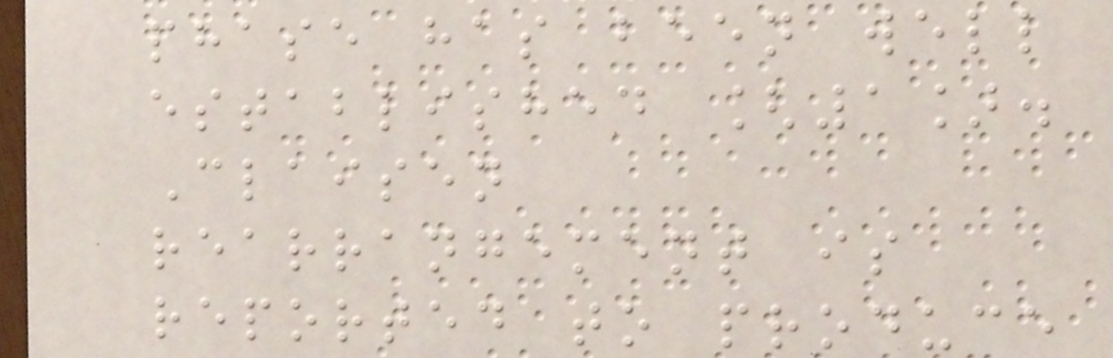phase has been well
established [1].
Claisen
rearrangement is
reported to produce
